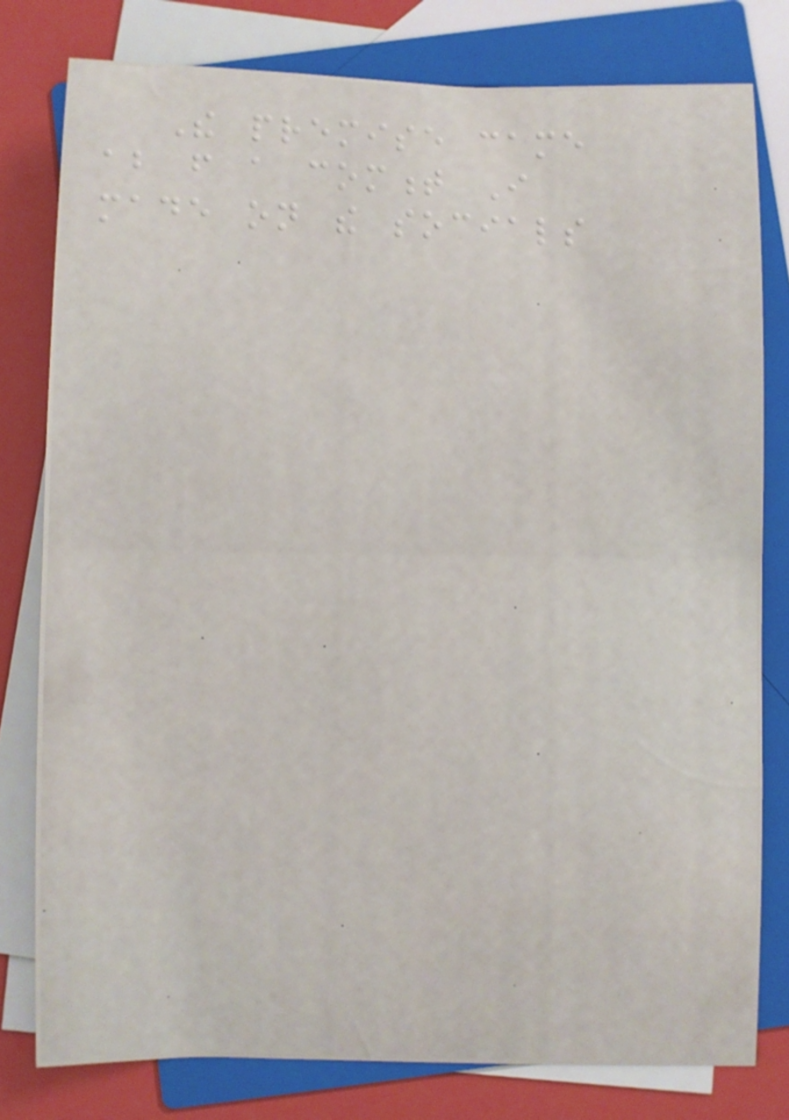The premise came
about from a comment I
made on the socials
